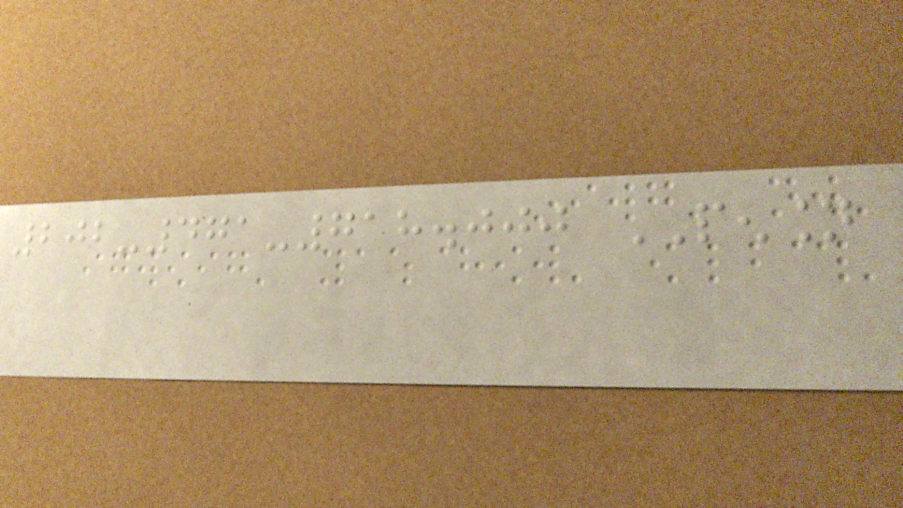202-471-718.000 PENSION
